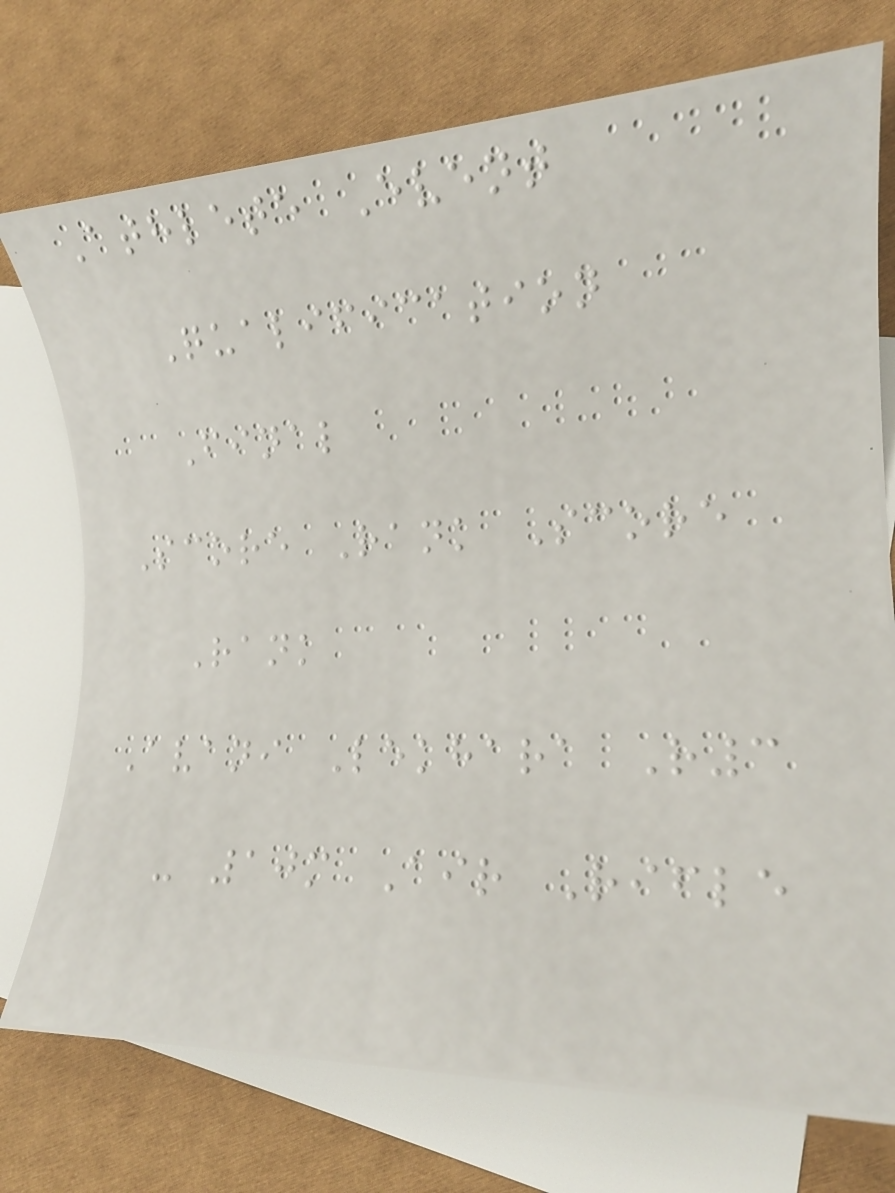Athlete Event
Qualification
Final
Score Rank Score
Rank
Avani Lekhara R3
- 10m Air Rifle
